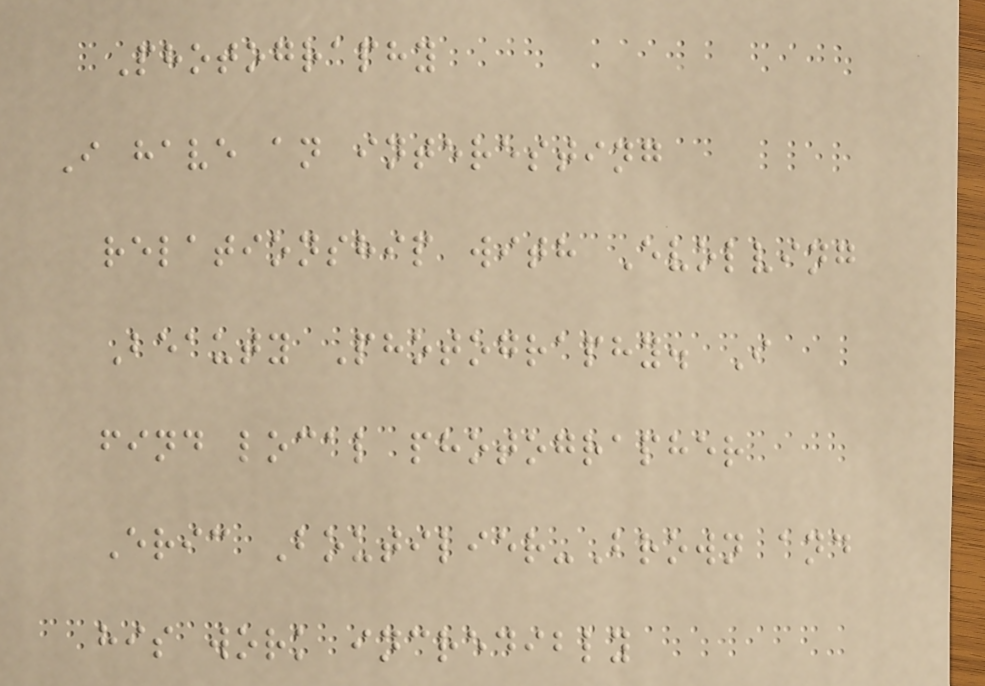Photography
I have an interesting
relationship with Evolving
Beauty Photography. I
find local photographer
Eric Boutilier-Brown and
his work incredibly
